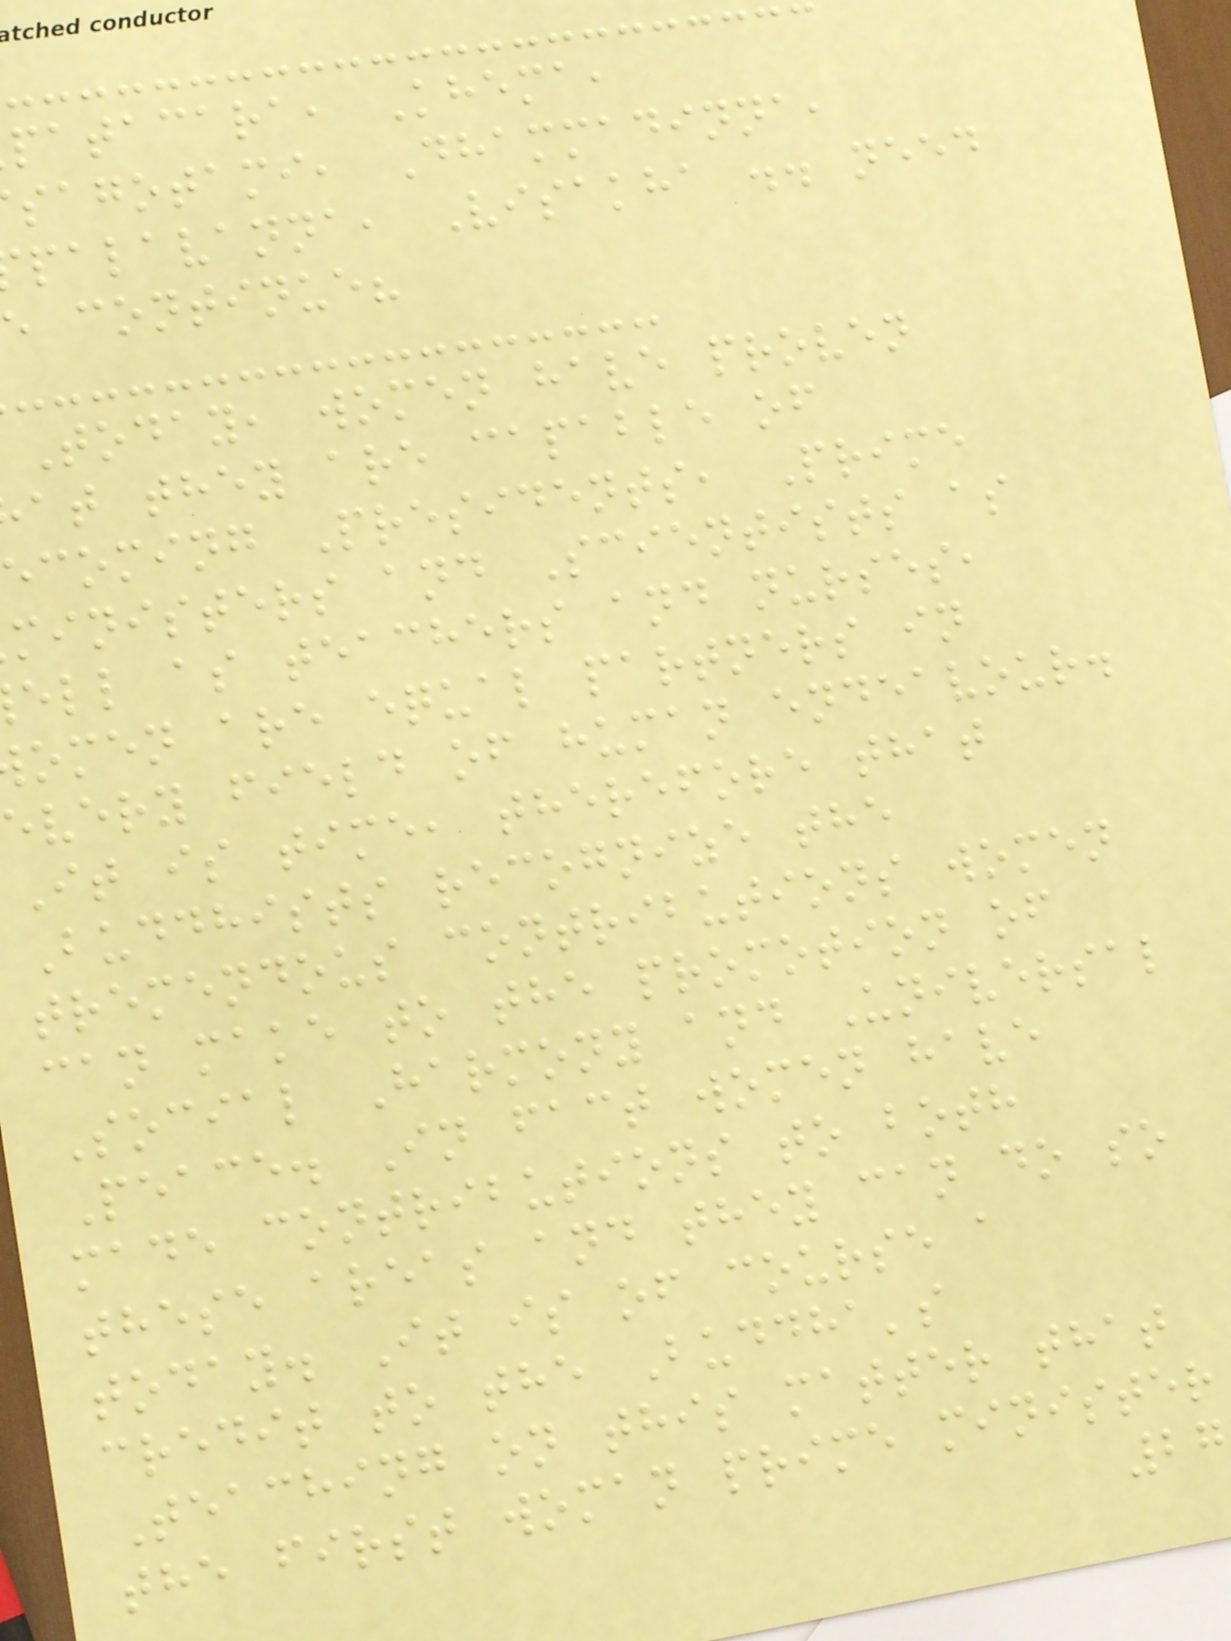patacara, Khema,
sagotami, Dhammadinna,
palavanna, Visakha .. need
e continue?
Today, women have proven
at they are capable of
ecoming Presidents, Prime
ministers and Scientists as
ell as teachers and nurses,
omen are equal partners in
every field of human endeavour.
It is time, therefore that
Buddhists recognize the
tremendous contributions women
can make to the promotion of
Social Harmony and Universal
Peace. In fact women have
made contributions to both
these areas and they can do so
today. It is of course a
credit to the Buddha's
Teaching on this matter that
the first woman prime minister
